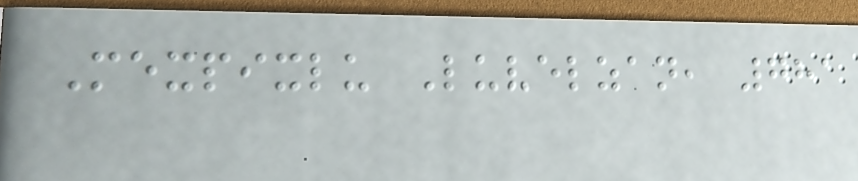Mexpixlu Luvelzan, 781
